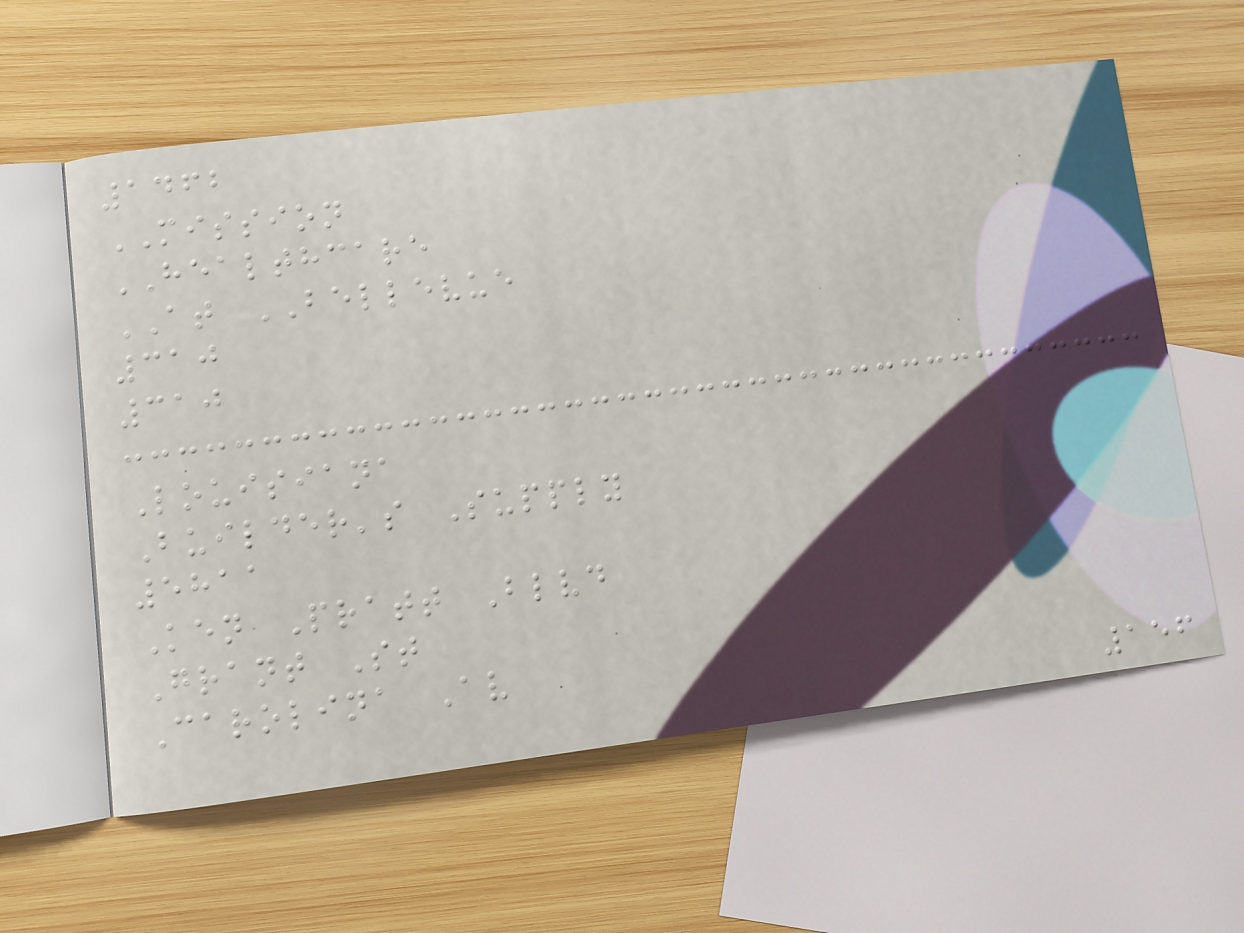1462
MISSION
HEALTHCARE
AT BELLEVUE
310
310
Louisiana
Builder's Supply
5811
Ken Pratt Blvd
Grant St
Carolina Av
156
